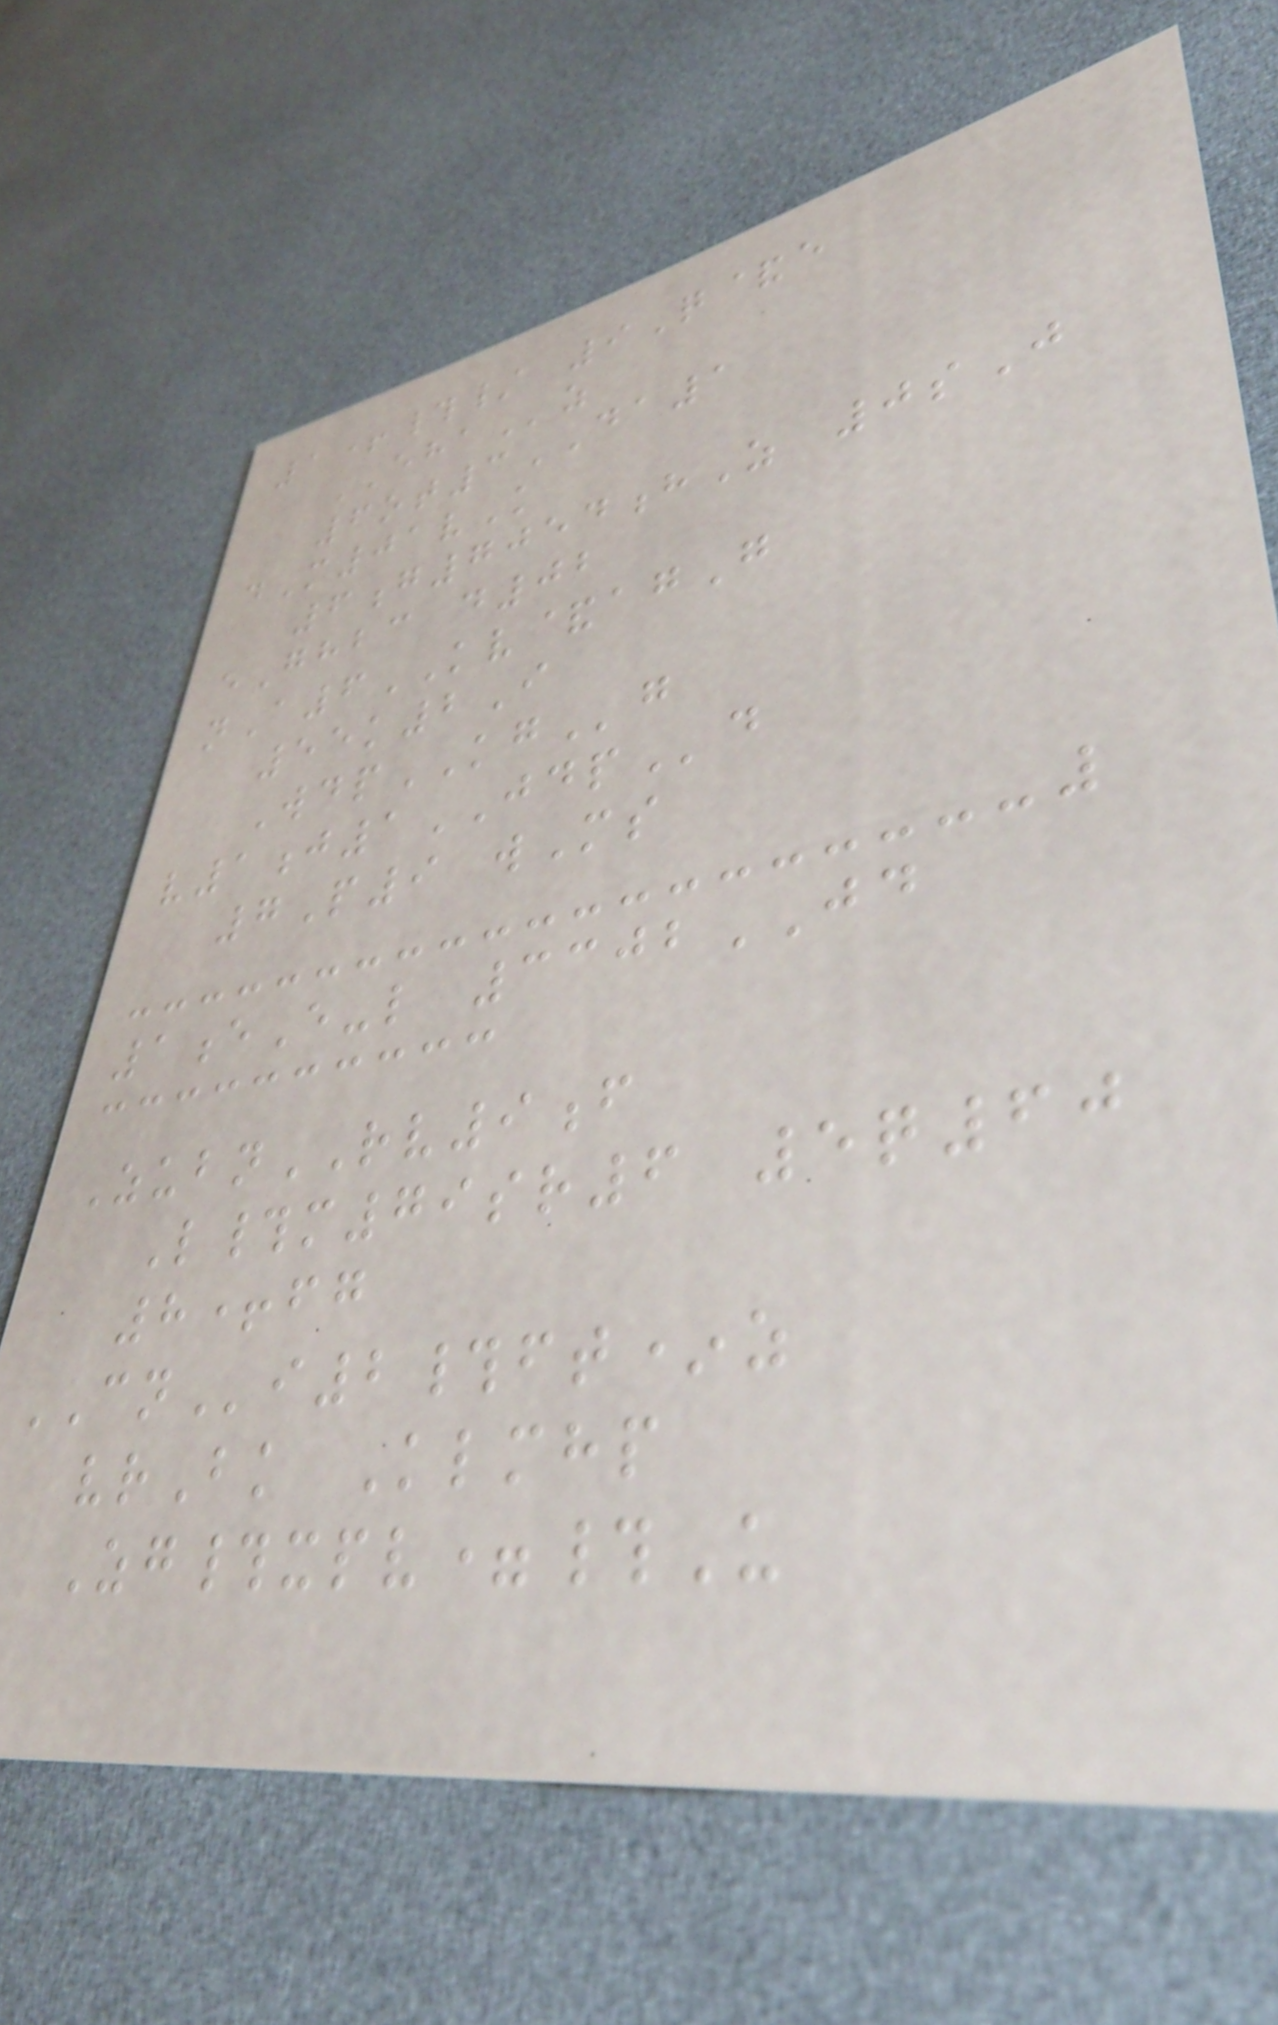1+#/ 9Q&e
EHAz
6ot3DA1
dM01vK
6g7054hZ 0sJ
eGhbc d02
nA6KV&agG
55k2I
WdpKGg
v1j1JDPd
7P9 wMs
1eE-l 3302JD
ZubnRV9f
L#m79sr6 5q60
8+fg
CNi2#ft*z
vrBk Klmhp
Zg#xpv=#U
